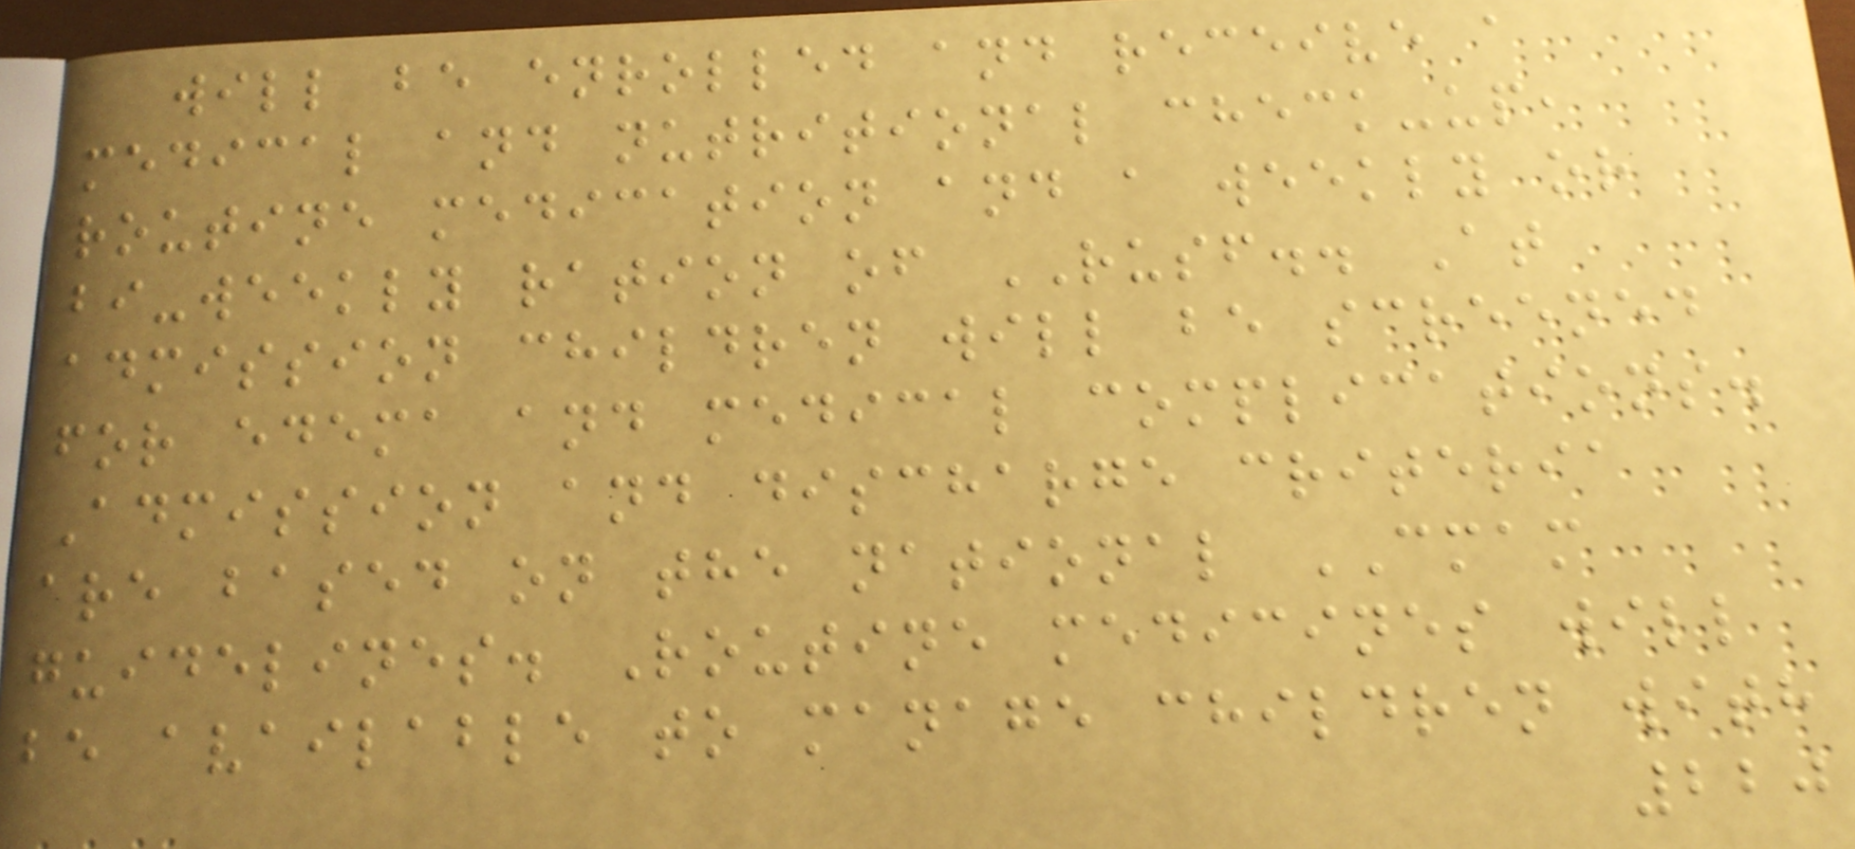will be enrolled and receive a
medical and nutritional check-up,
routine medication and a weekly or
bi-weekly ration of RUSF.. At
admission children will be screened
for edema and medical complications.
Admission and discharge criteria
are based on the national CMAM
guidelines. Routine medicines will
be available to manage children with
220
